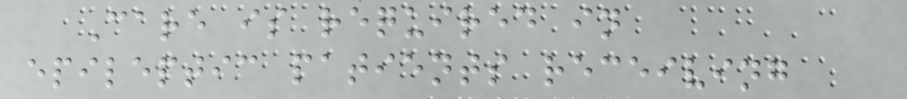Care is required in
epileptic patients receiving
